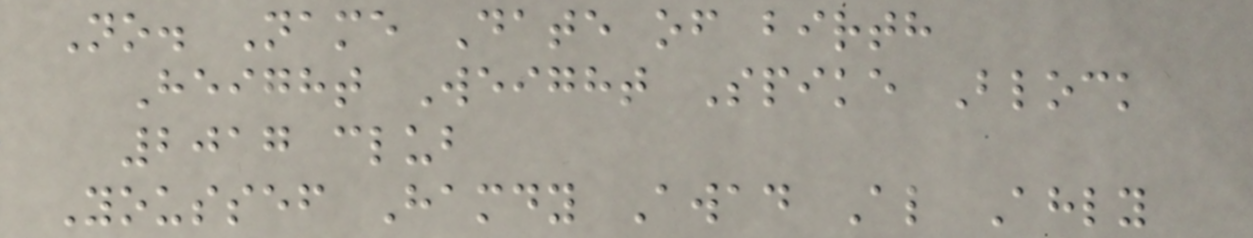No. Name Date of birth
Height Weight Spike Block
2017 club
Youssef Hamdy Awad Al Ahly
